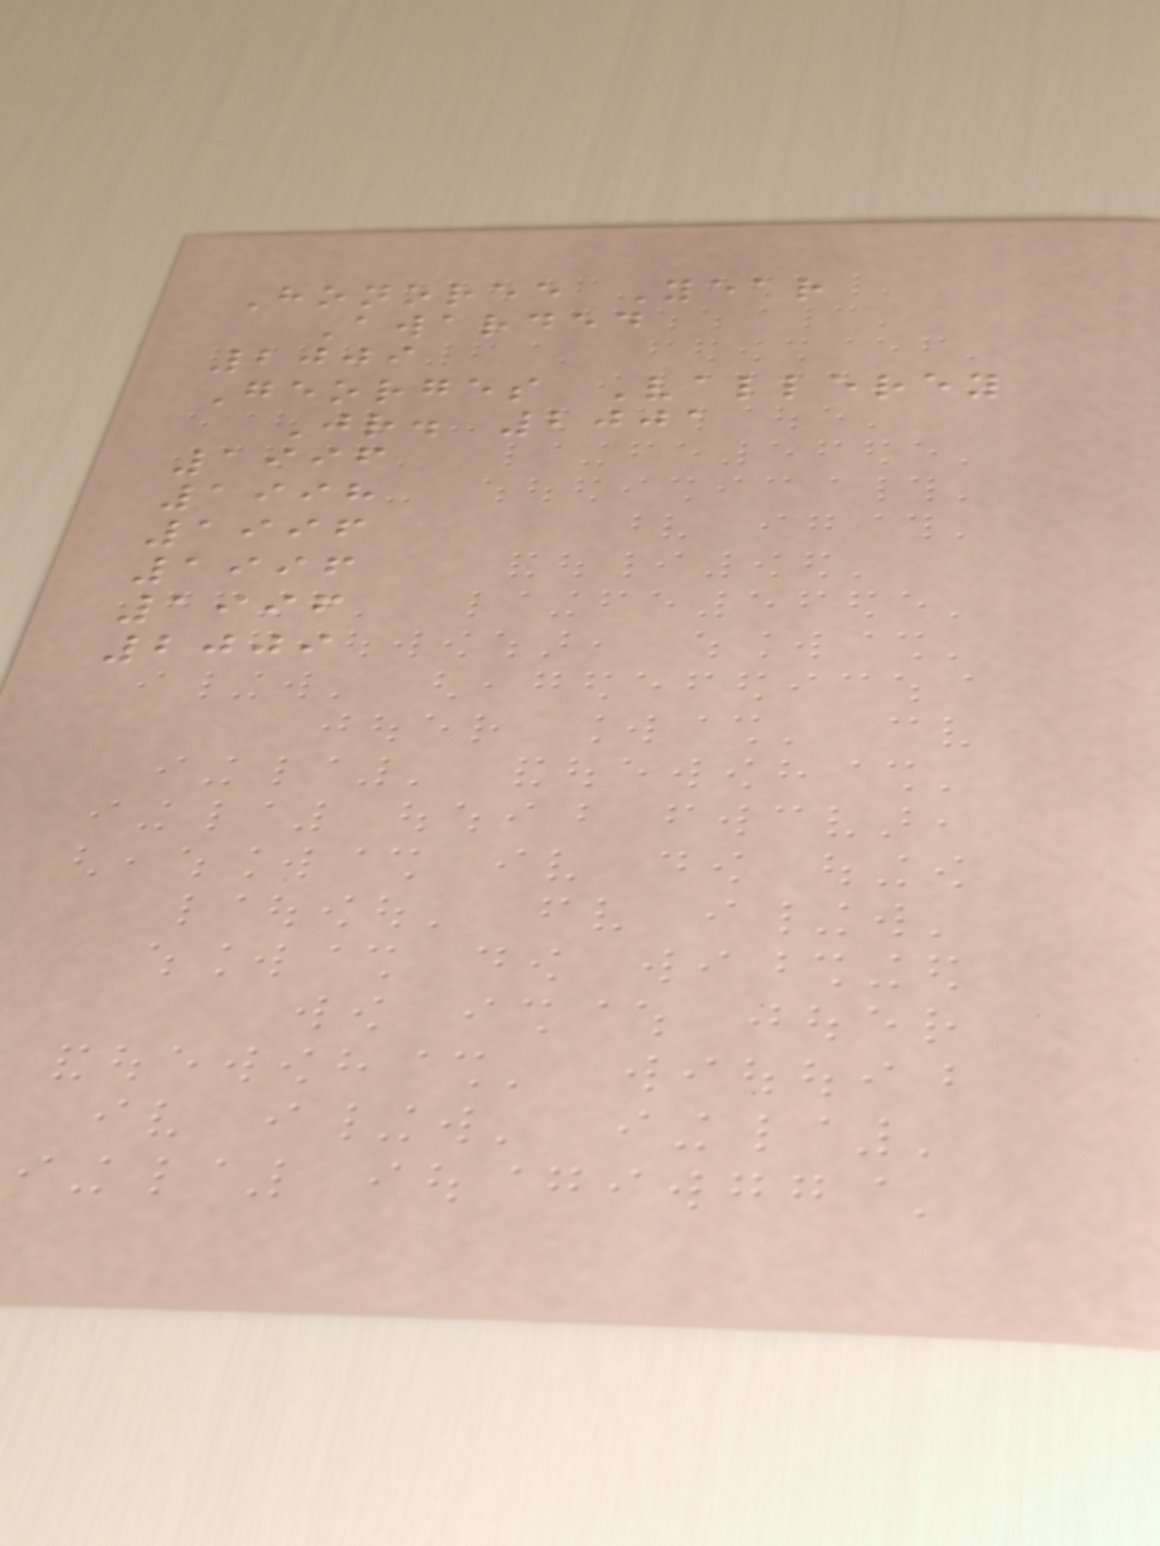Honoree Year
Awarded
2009
Georges Vallerey
Jr. 2001
1996
1998
1996
1996
1996
2009
